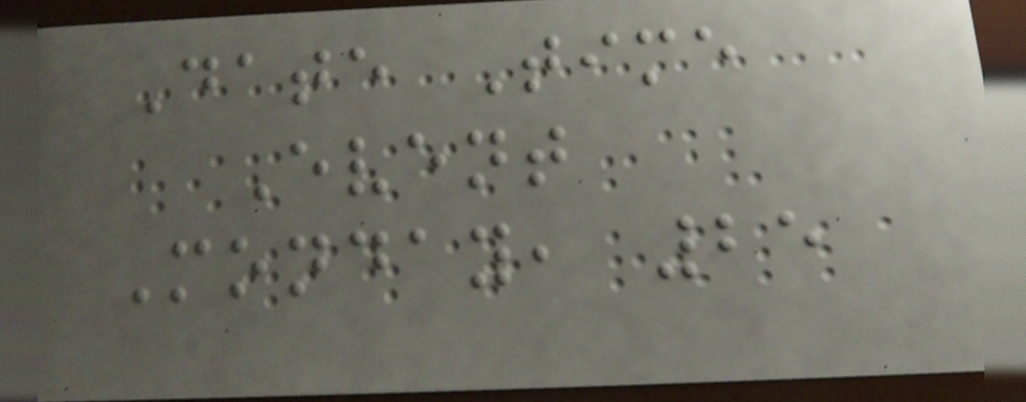Date Time
Event
Monday, 25
